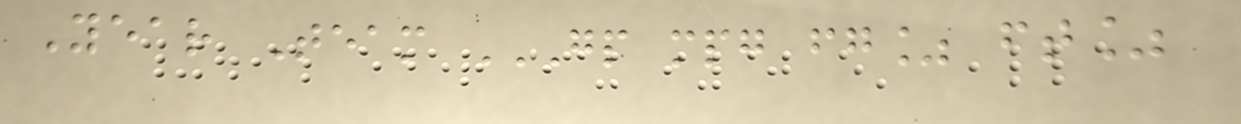Year Team GP MPG FG% FT%
